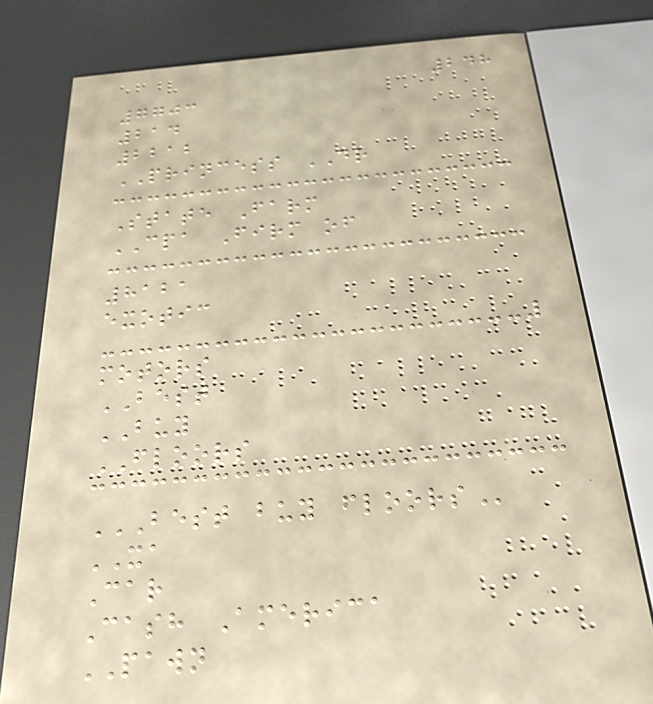248
7703
214
2212
PRINCESS DR
State Farm
CPA Firm of
8121
exotic
motors
BEST
BUY
FLOORS
BEST BUY FLOORS
XA
Car
Cash America
PAWN
